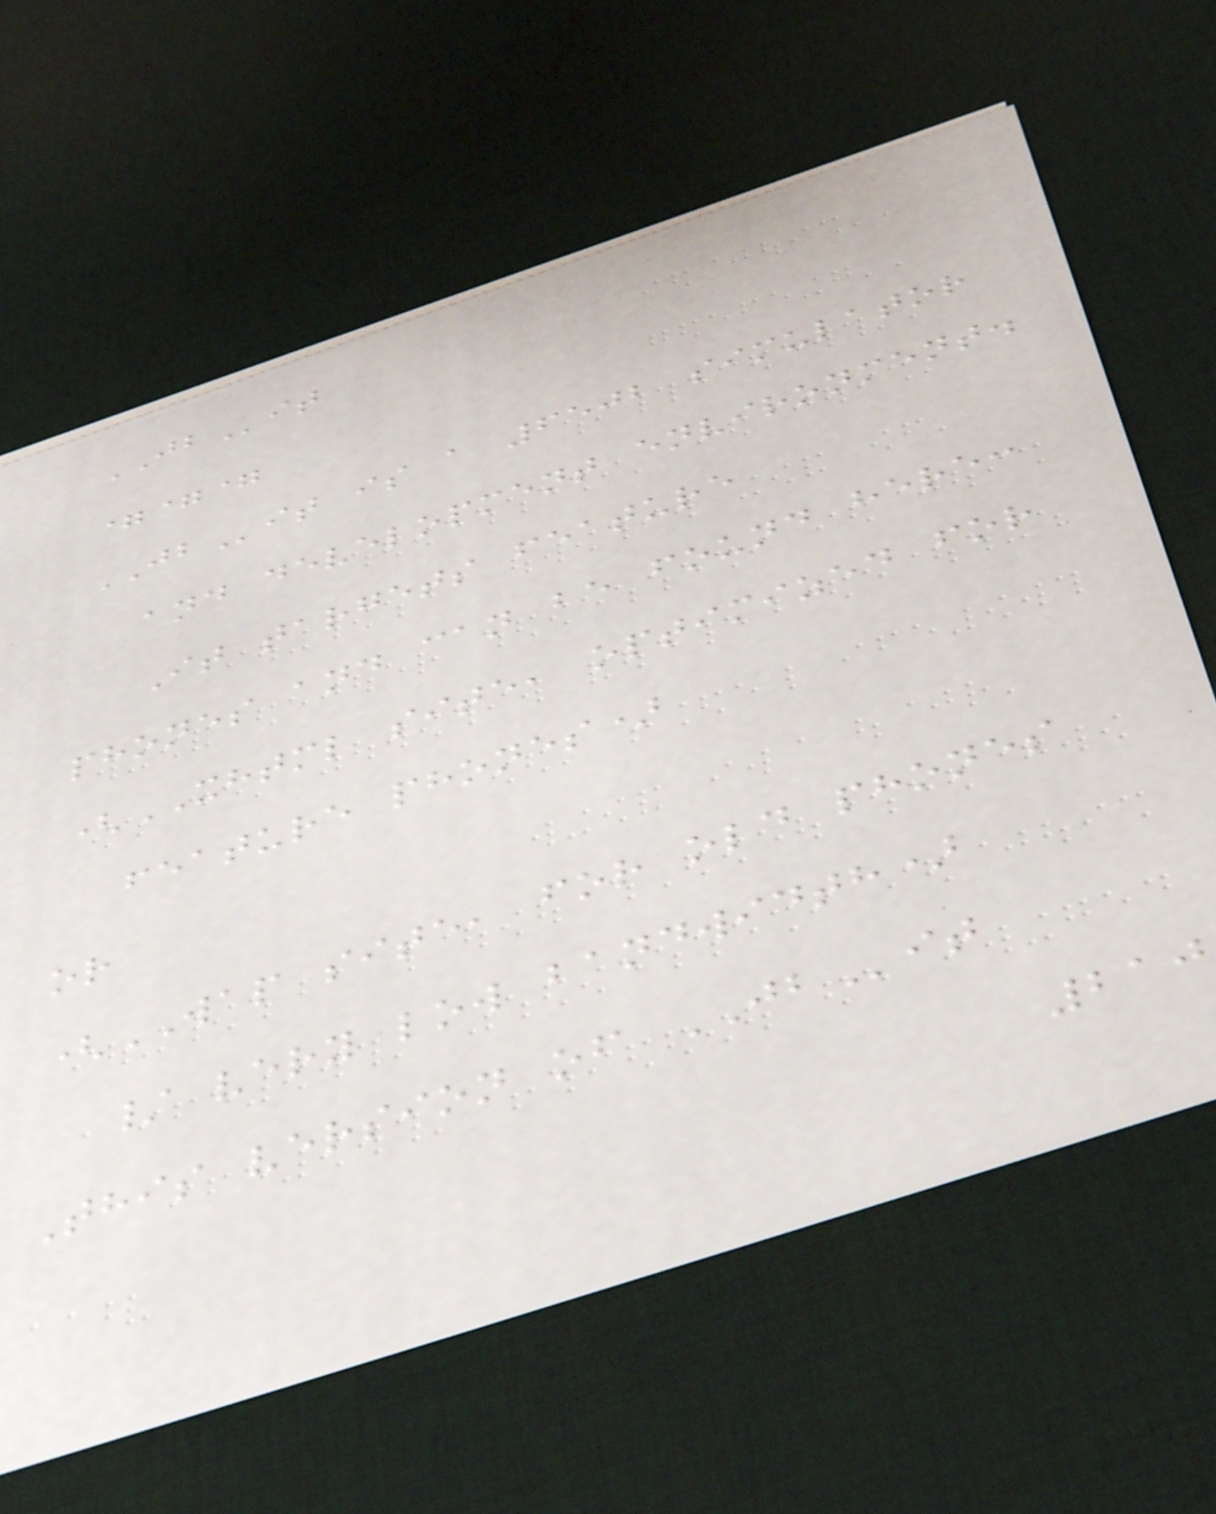JBit
===
JBit is a 6502 simulator
and development environment.
It targets feature
phones and can be found here:
(XHTML site, optimized for
feature phones)
or
(WAP site, for old phones
/ very low bandwidth)
This version of JBit
210
